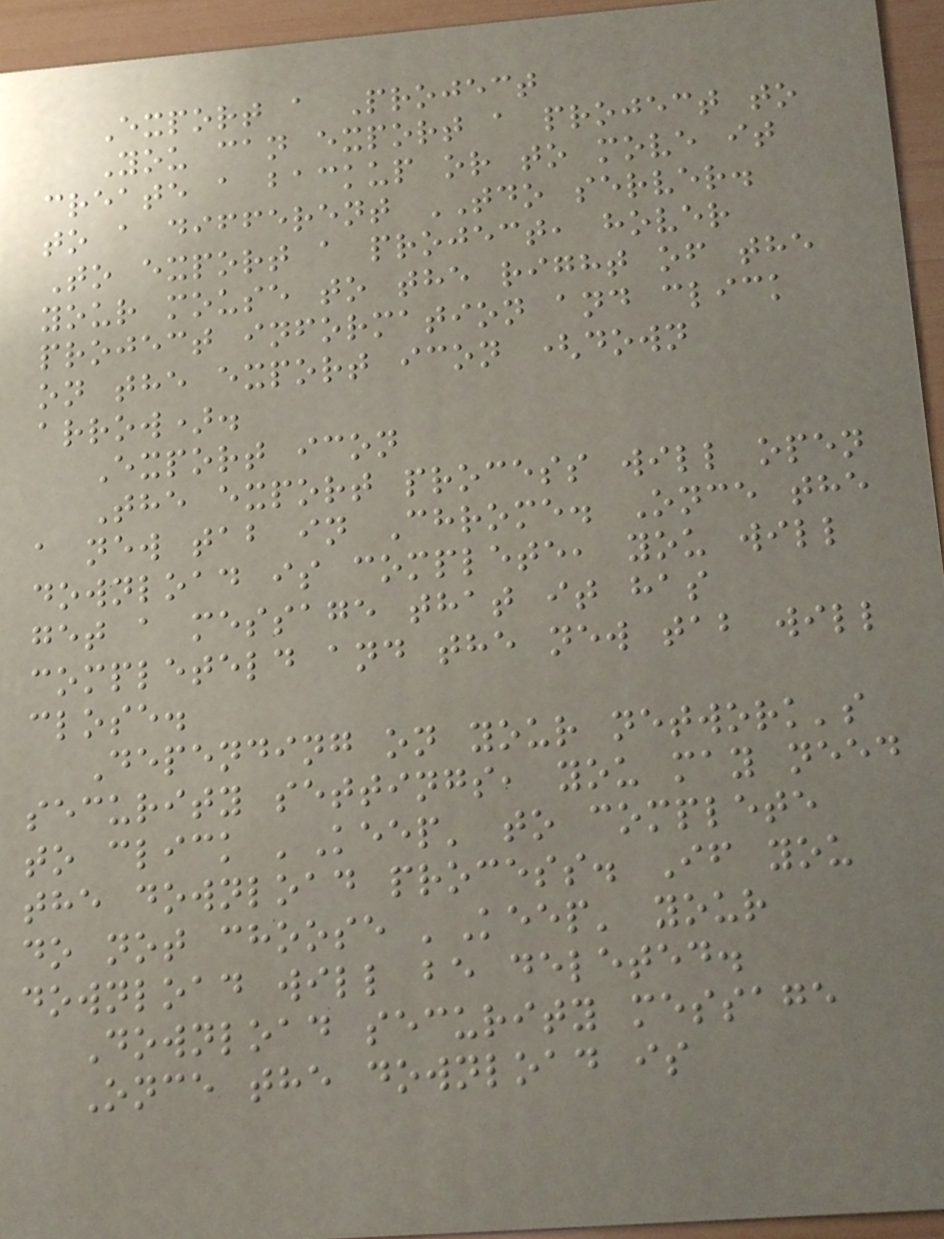Export a Project
You can export a project to
create a backup or to move it
to a different TDO server.
To export a project, hover
your mouse to the right of the
project information and click
on the export icon (down
arrow).
Export icon
The export process will open
a new tab in Chrome. Once the
download is complete, you will
get a message that it has
completeld and the new tab will
close.
Depending on your network's
security settings, you may need
to click 'Keep' to complete
the download process. If you
do not choose 'Keep' your
download will be deleted.
Download security message
Once the download is
